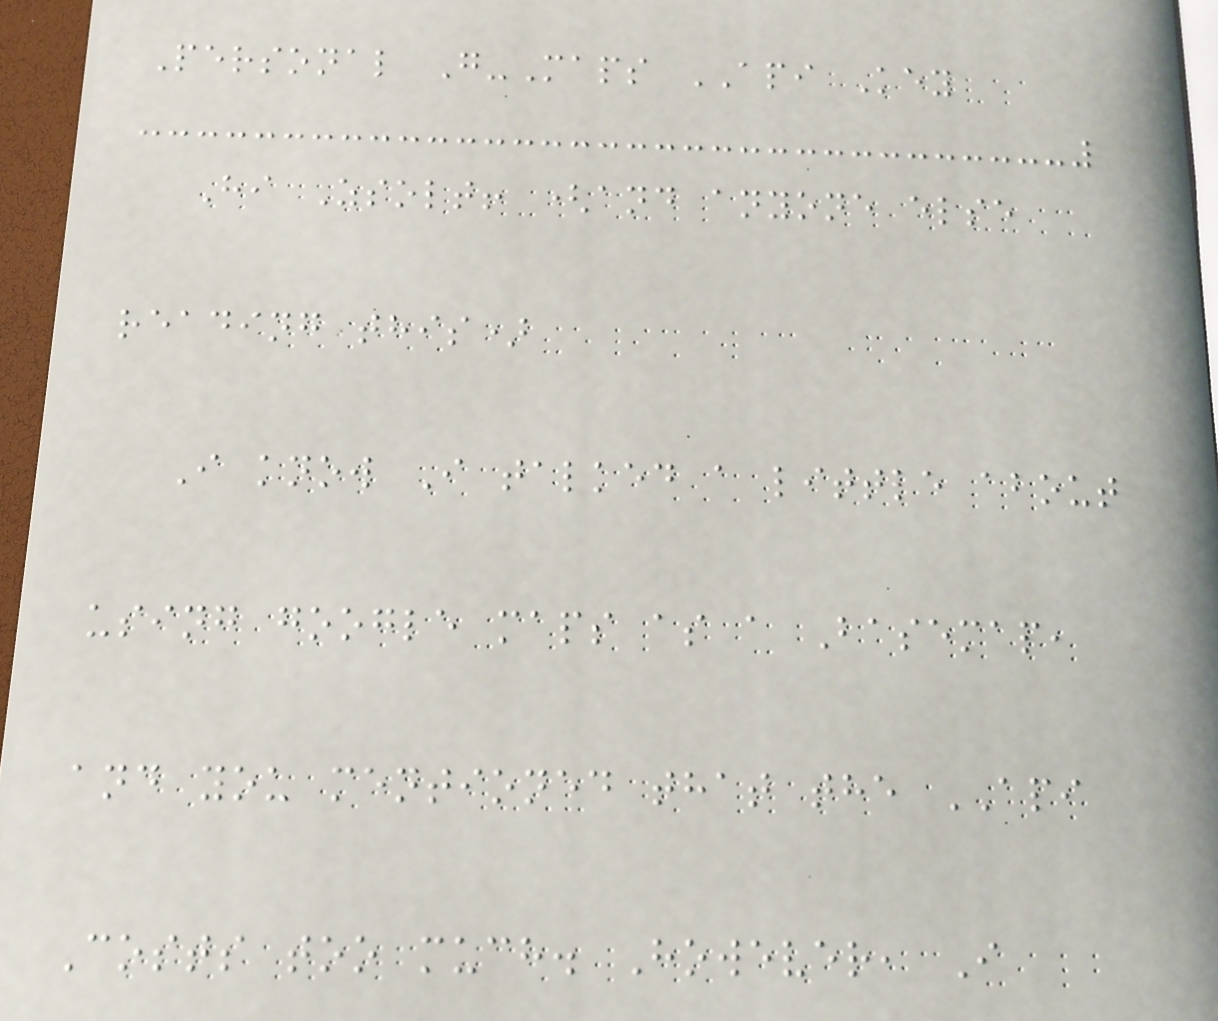Personal G-Maps API Key
Hi Zsolt! (and anyone else
reading this)
I know I talked a little about
using google maps as a Basemap,
and you mentioned that the API
Costs too much. However, I
